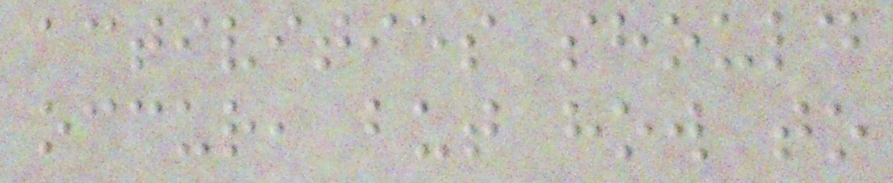activities should
occur, but how to
